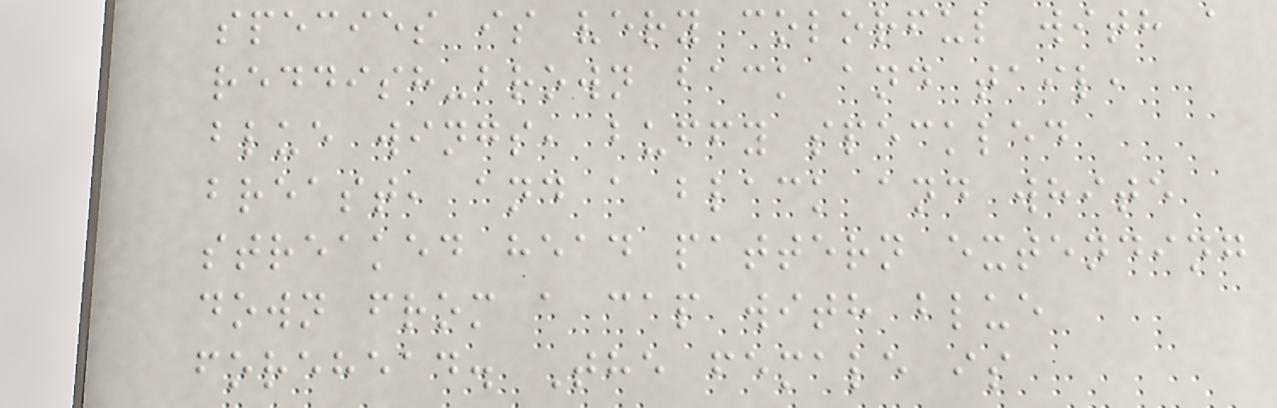species is very colorful with a
reddish-brown back and tail,
blue wings, buffy speckled
breast, and a black and white
streaked head pattern extending
down from a cap with blue
forehead. The female is
